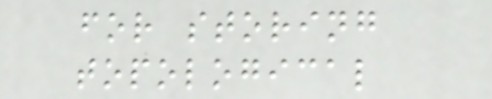for storing
topological
